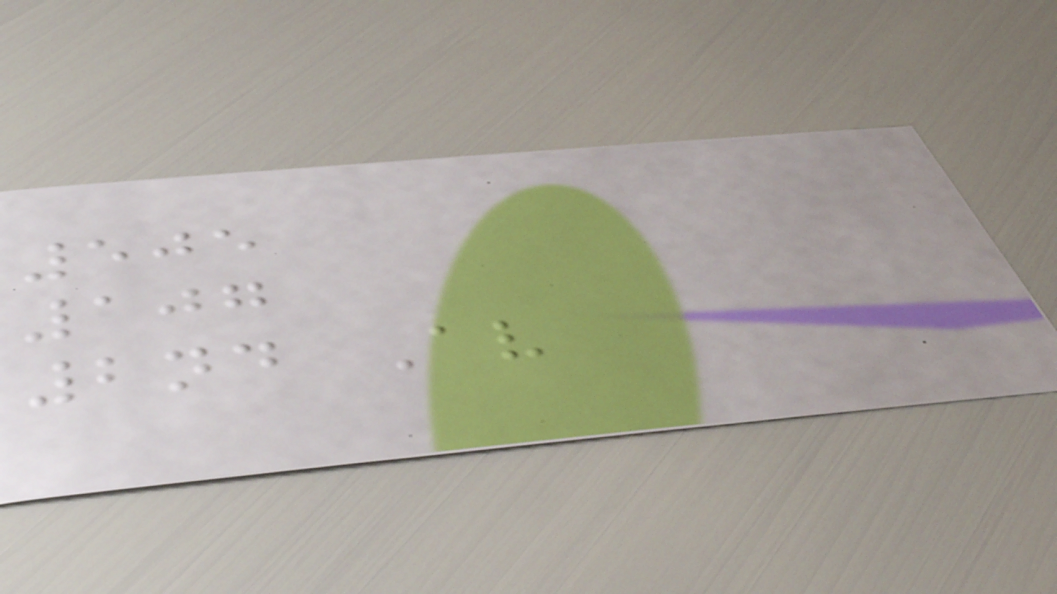505
107
2nd Av
